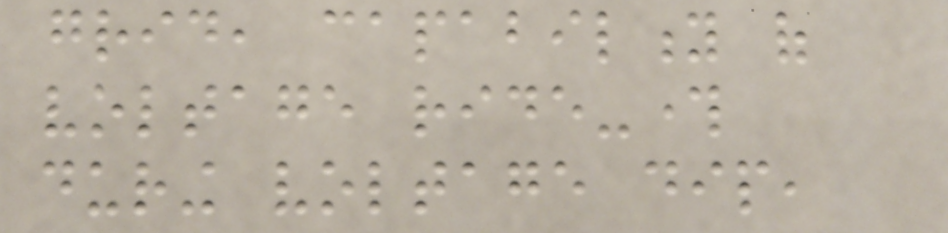grid, capability of
voltage ride-through
during voltage dip,
